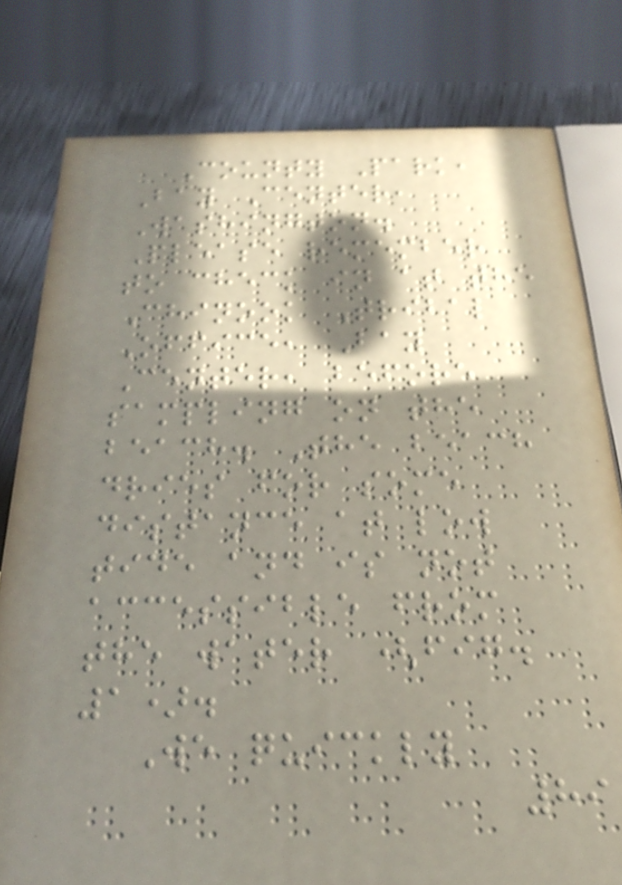County Park,
Bay Center,
Washington.
Please remember
to check in at the
Chinook Tribal
Office, Bay
Center, before
sampling on the
beach. The beach
dries for some
distance at low
tide and is not
accessible from
the water (fig.
1).
We quickly
89
